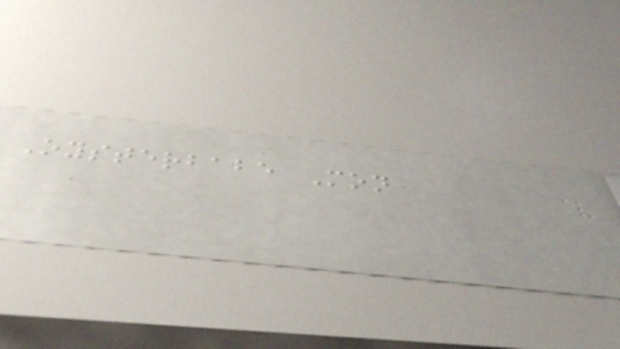Oysterbabe Mon
